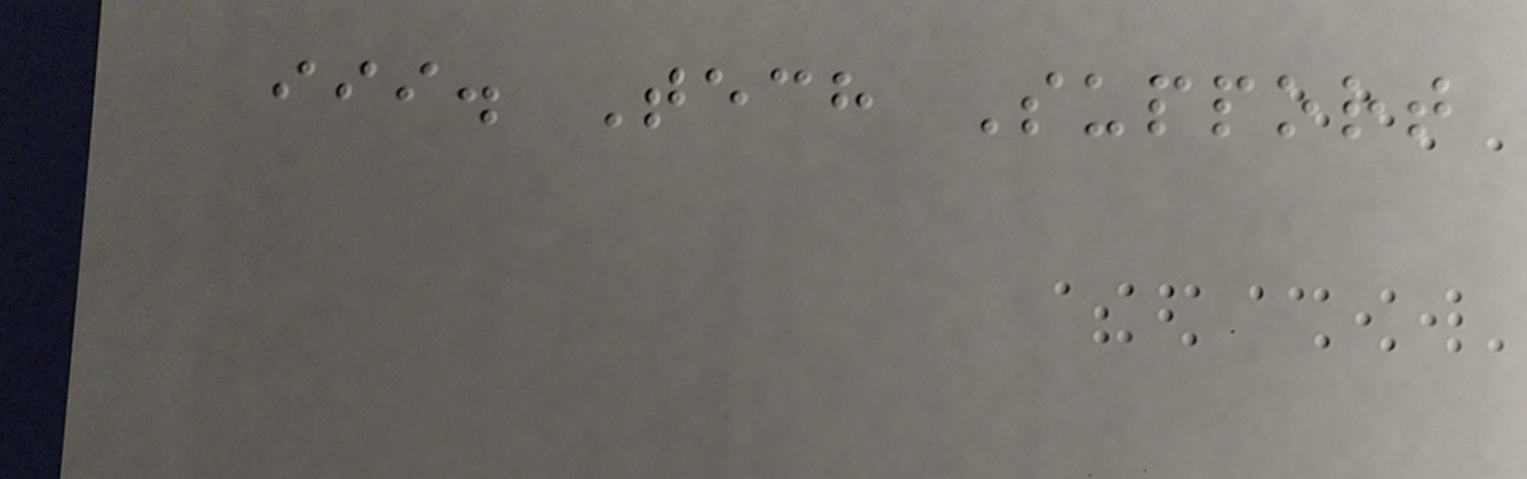iii. Tech Support
